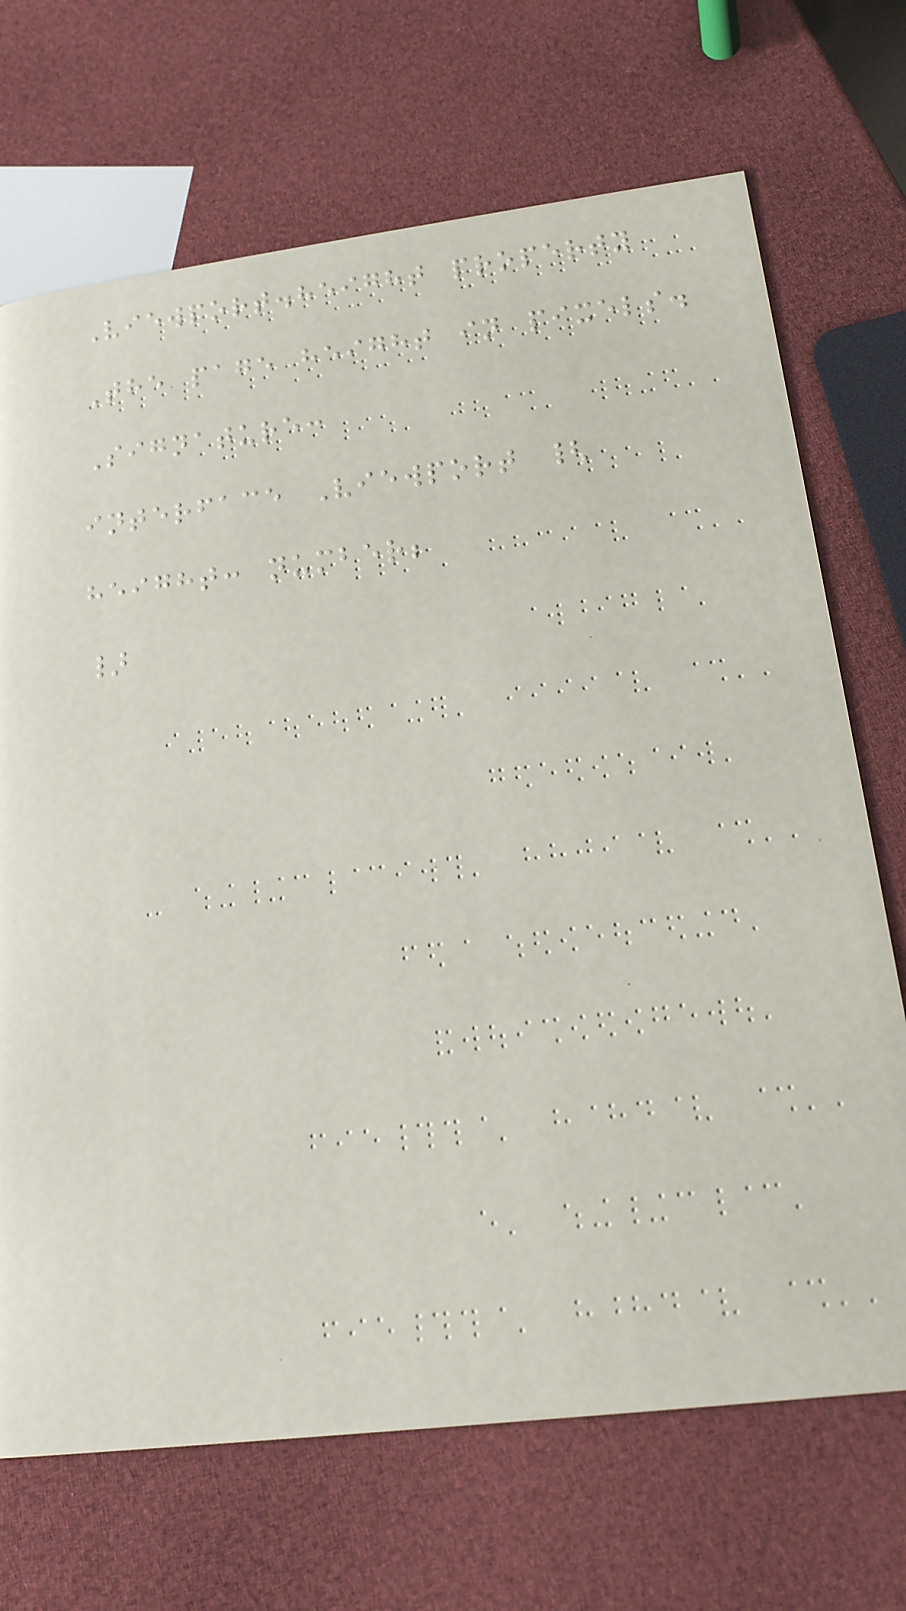Viewport.height property
The page height in pixels.
Signature:
interface Viewport {
height: number;
}
